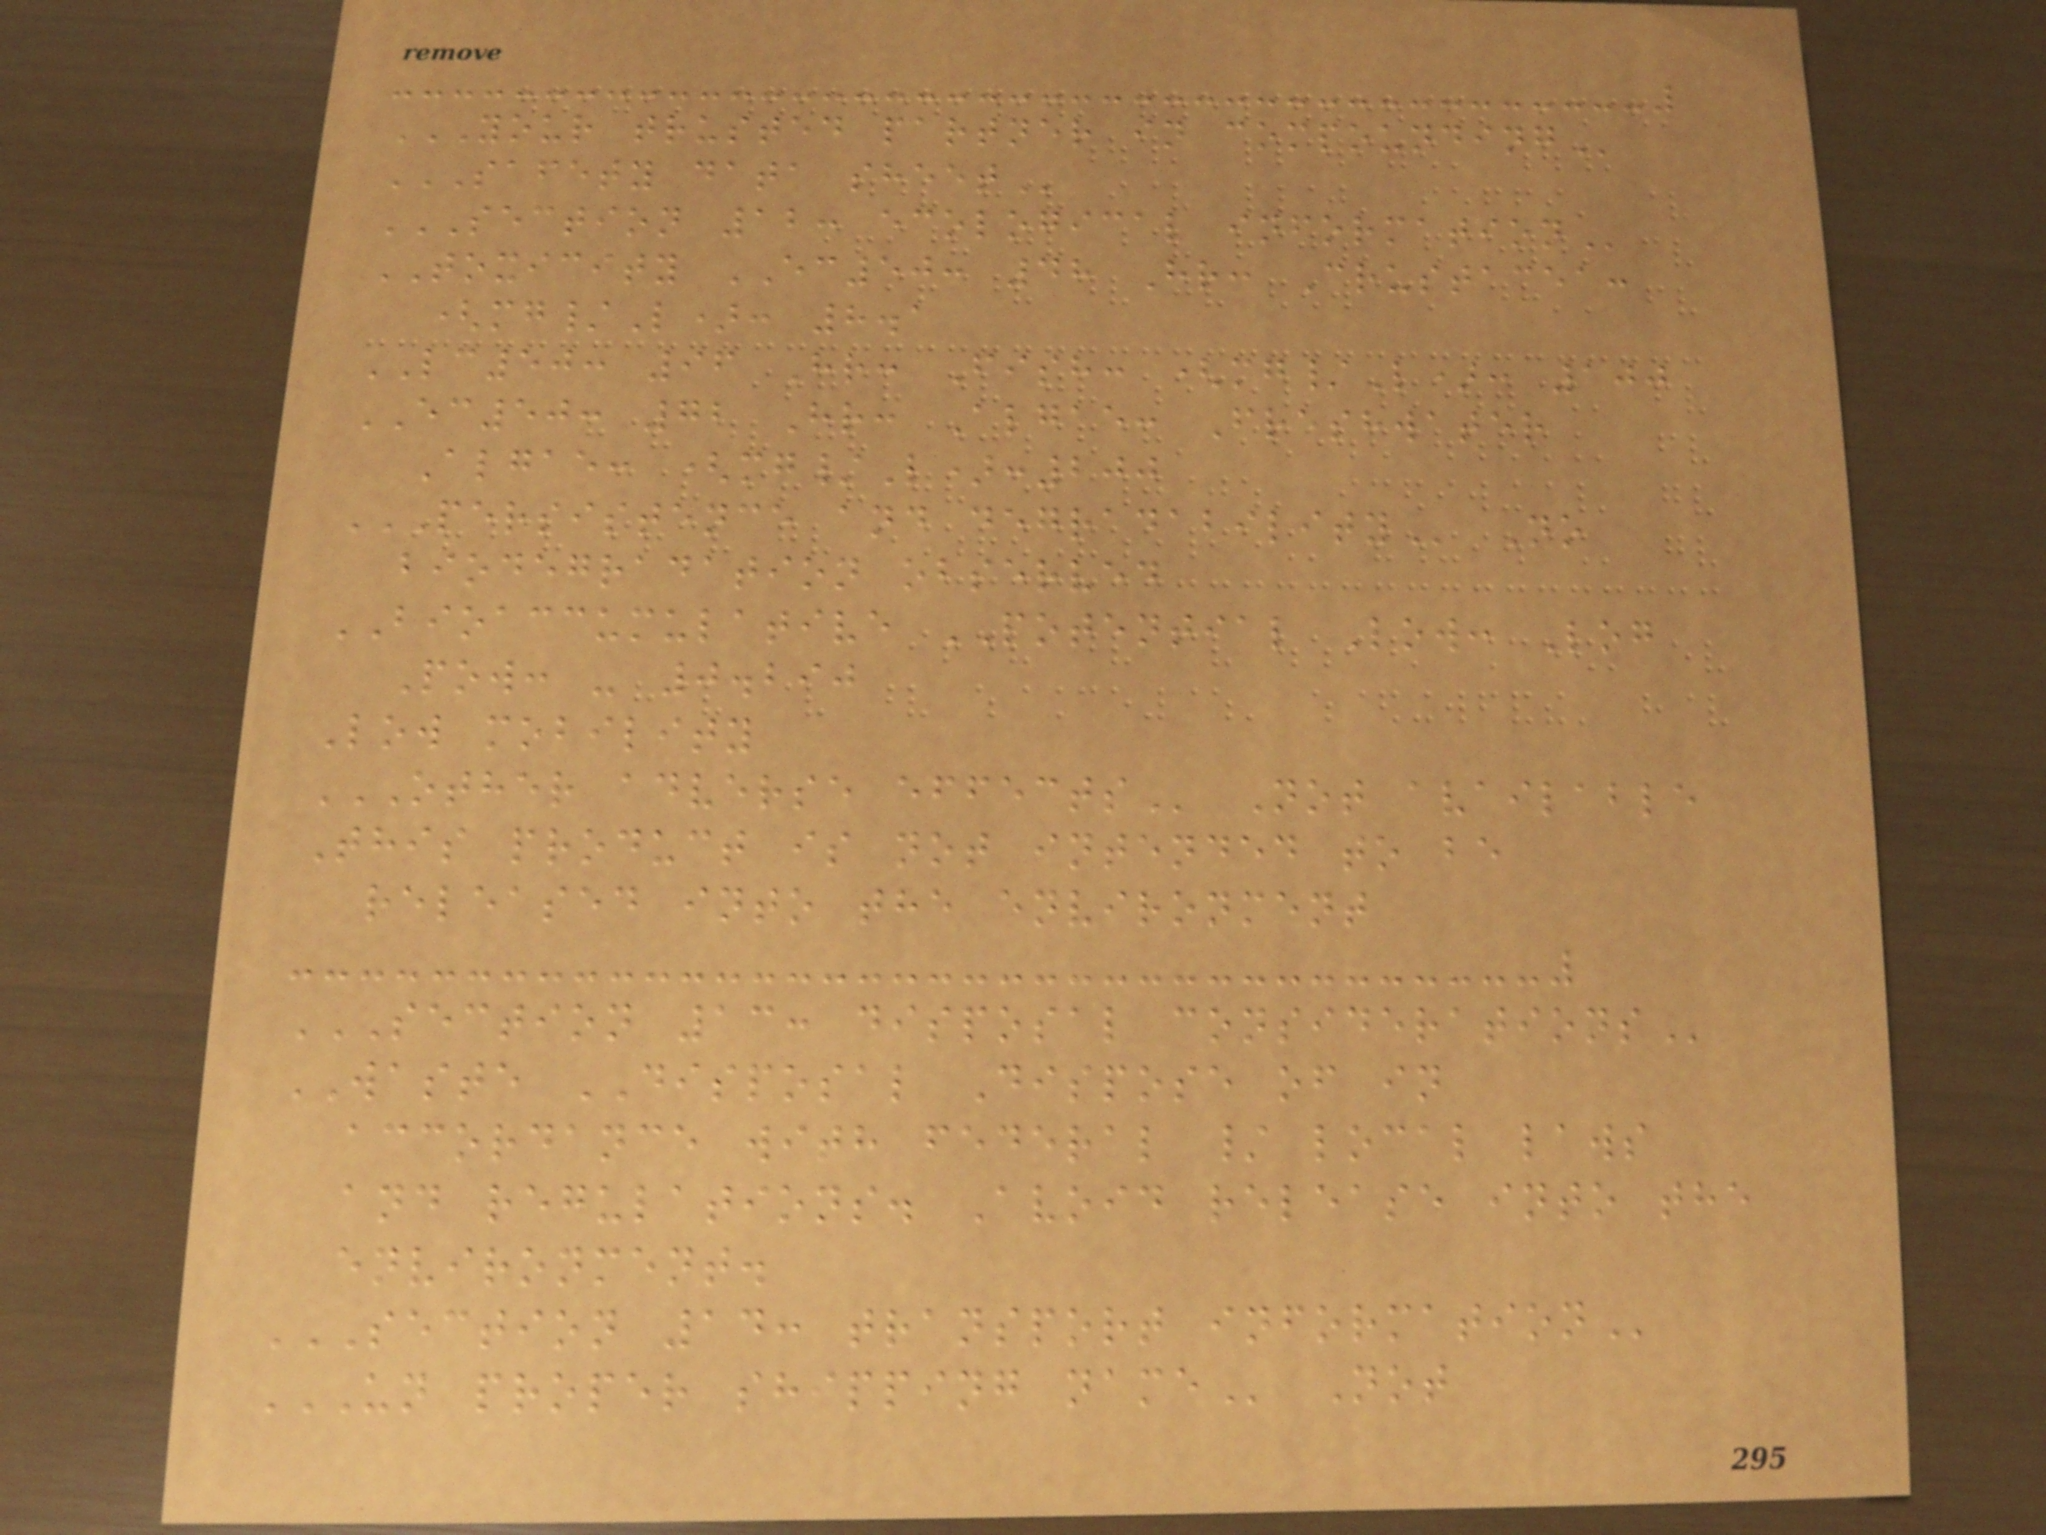YOUR TRUSTED PARTNER IN COMPOUNDING
SAFETY DATA SHEET
SECTION 12: ECOLOGICAL INFORMATION
TOXICITY EC50: 48 Hr: Crustacea:
(mg/L): 8.1
LC50: 96 Hr: Fish: (mg/L): 100
EC50: 72 Hr: Algae: Freshwater
Algae: (mg/L):200
PERSISTENCE AND DEGRADABILITY No
biodegradation observed
BIOACCUMULATIVE POTENTIAL Low: Log
Pow: - 0.290
Low mobility
OTHER ADVERSE EFFECTS Not available
This product is not intended to be
released into the environment
SECTION 13: DISPOSAL CONSIDERATIONS
WASTE DISPOSAL Dispose of in
accordance with federal / local laws
and regulations. Avoid release into the
environment.
SECTION 14: TRANSPORT INFORMATION
UN PROPER SHIPPING NAME Not
